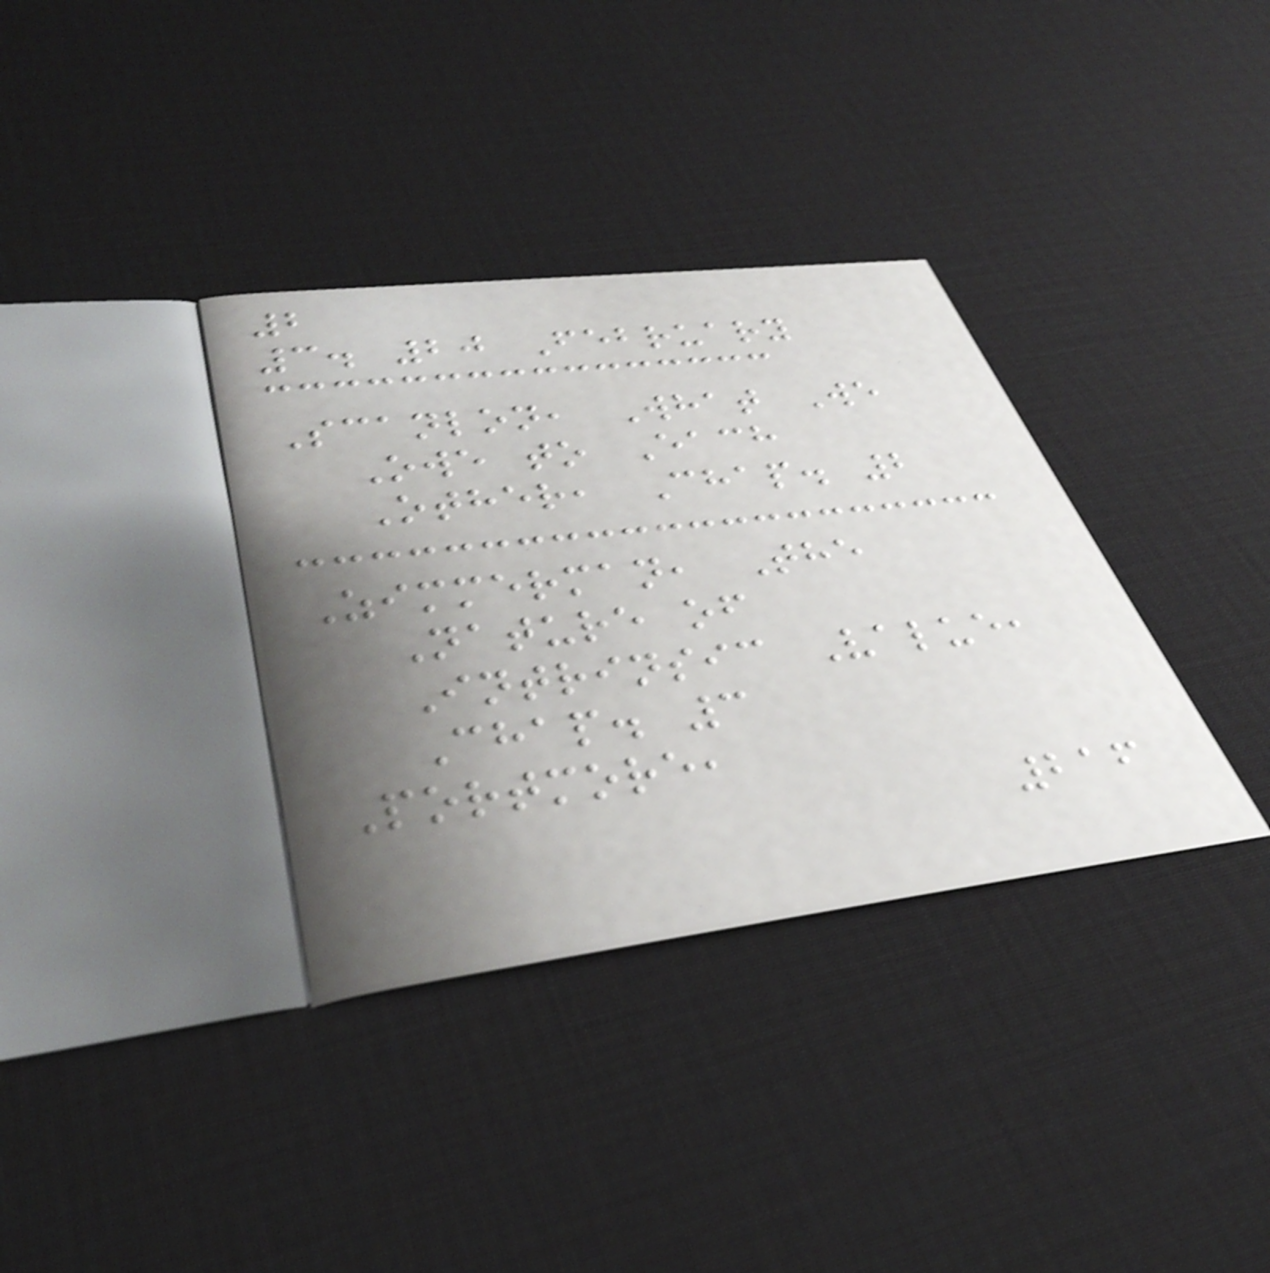2
3. 20 February
Scanlon, What We
Owe to Each
Other, Chap. 2
Zimmerman, The
Nature of
Intrinsic Value,
Chap. 3
Portmore,
216
